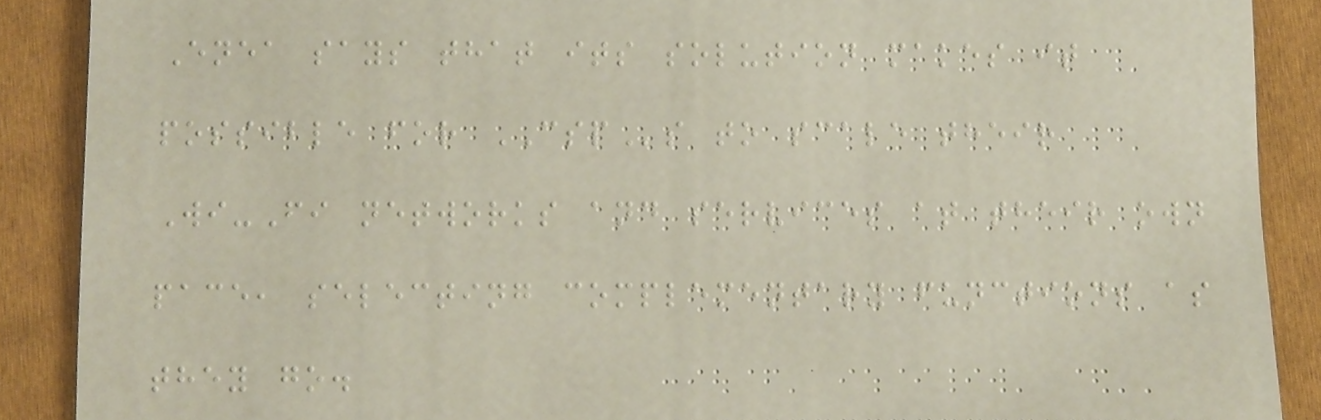Enea says that its solution makes it
possible for CSPs to scale their
Wi-Fi networks and services at their own
pace, selecting complementary functions as
they go.
